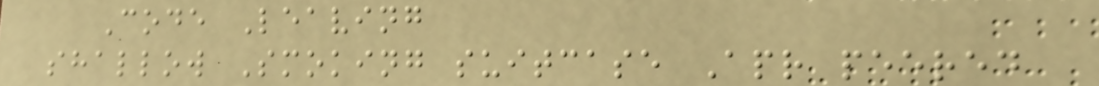Code Leaving
shallow Smoking suitcase Apr peered
